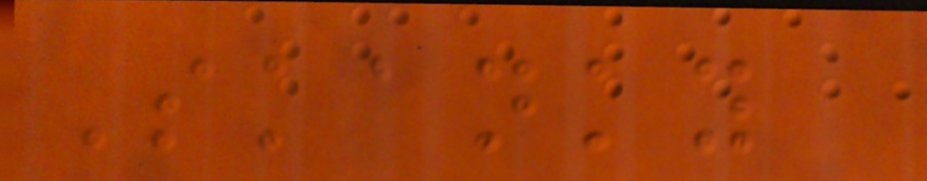Skanky
